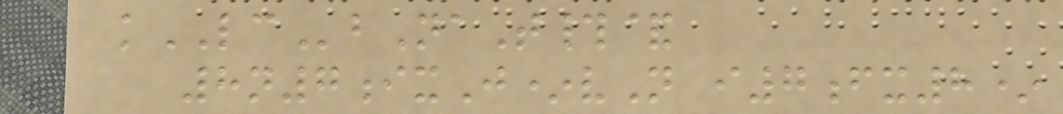kLCbNaT#&
8n7ixJ*vN i7fx8*
